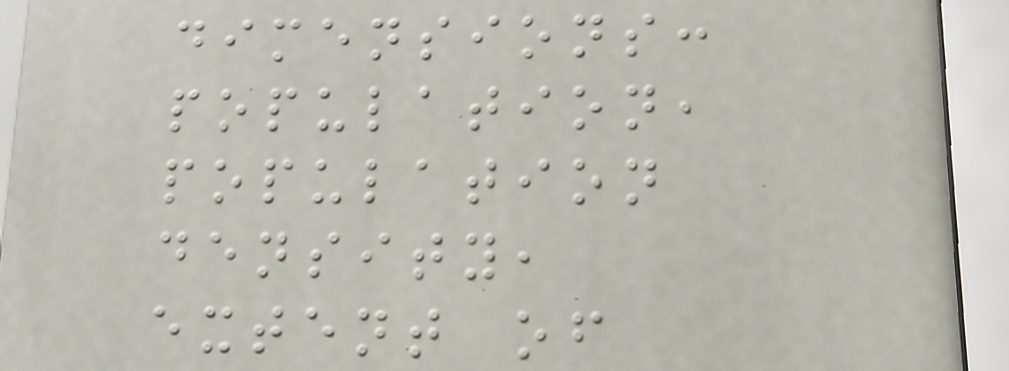dimensions:
population,
population
density,
extent of
